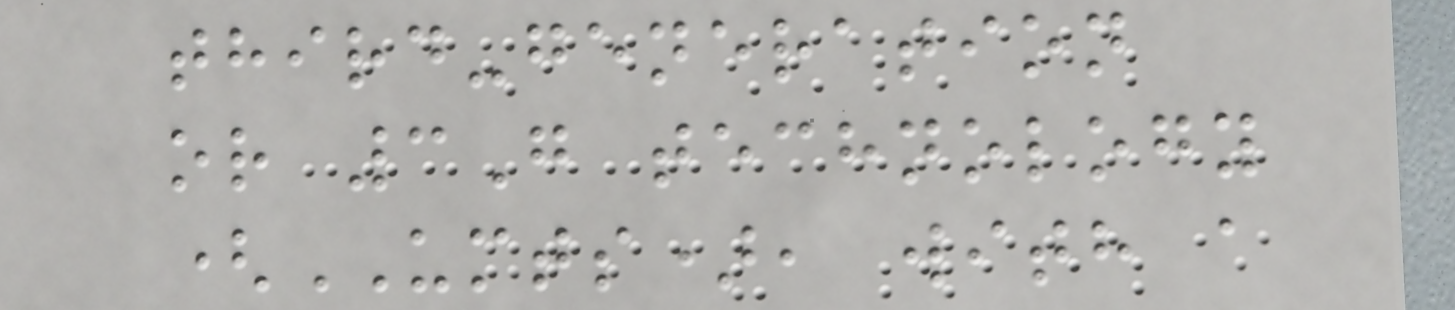third-generation
or 3G technology
(UMTS), with a
